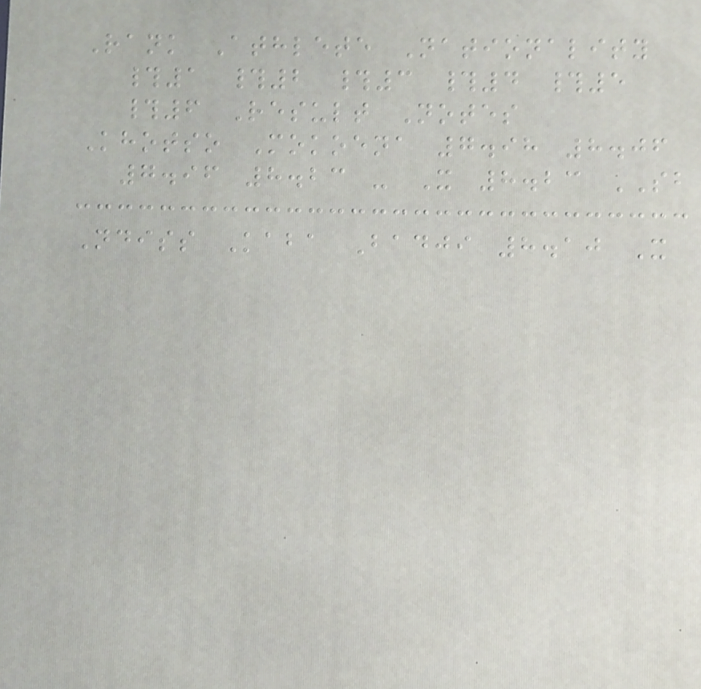Rank Athlete Nationality
#1 #2 #3 #4 #5
#6 Result Notes
Khotso Mokoena 7.98 8.06
7.96 8.23 - X 8.23 SB
Ndiss Kaba Badji 8.10 X
